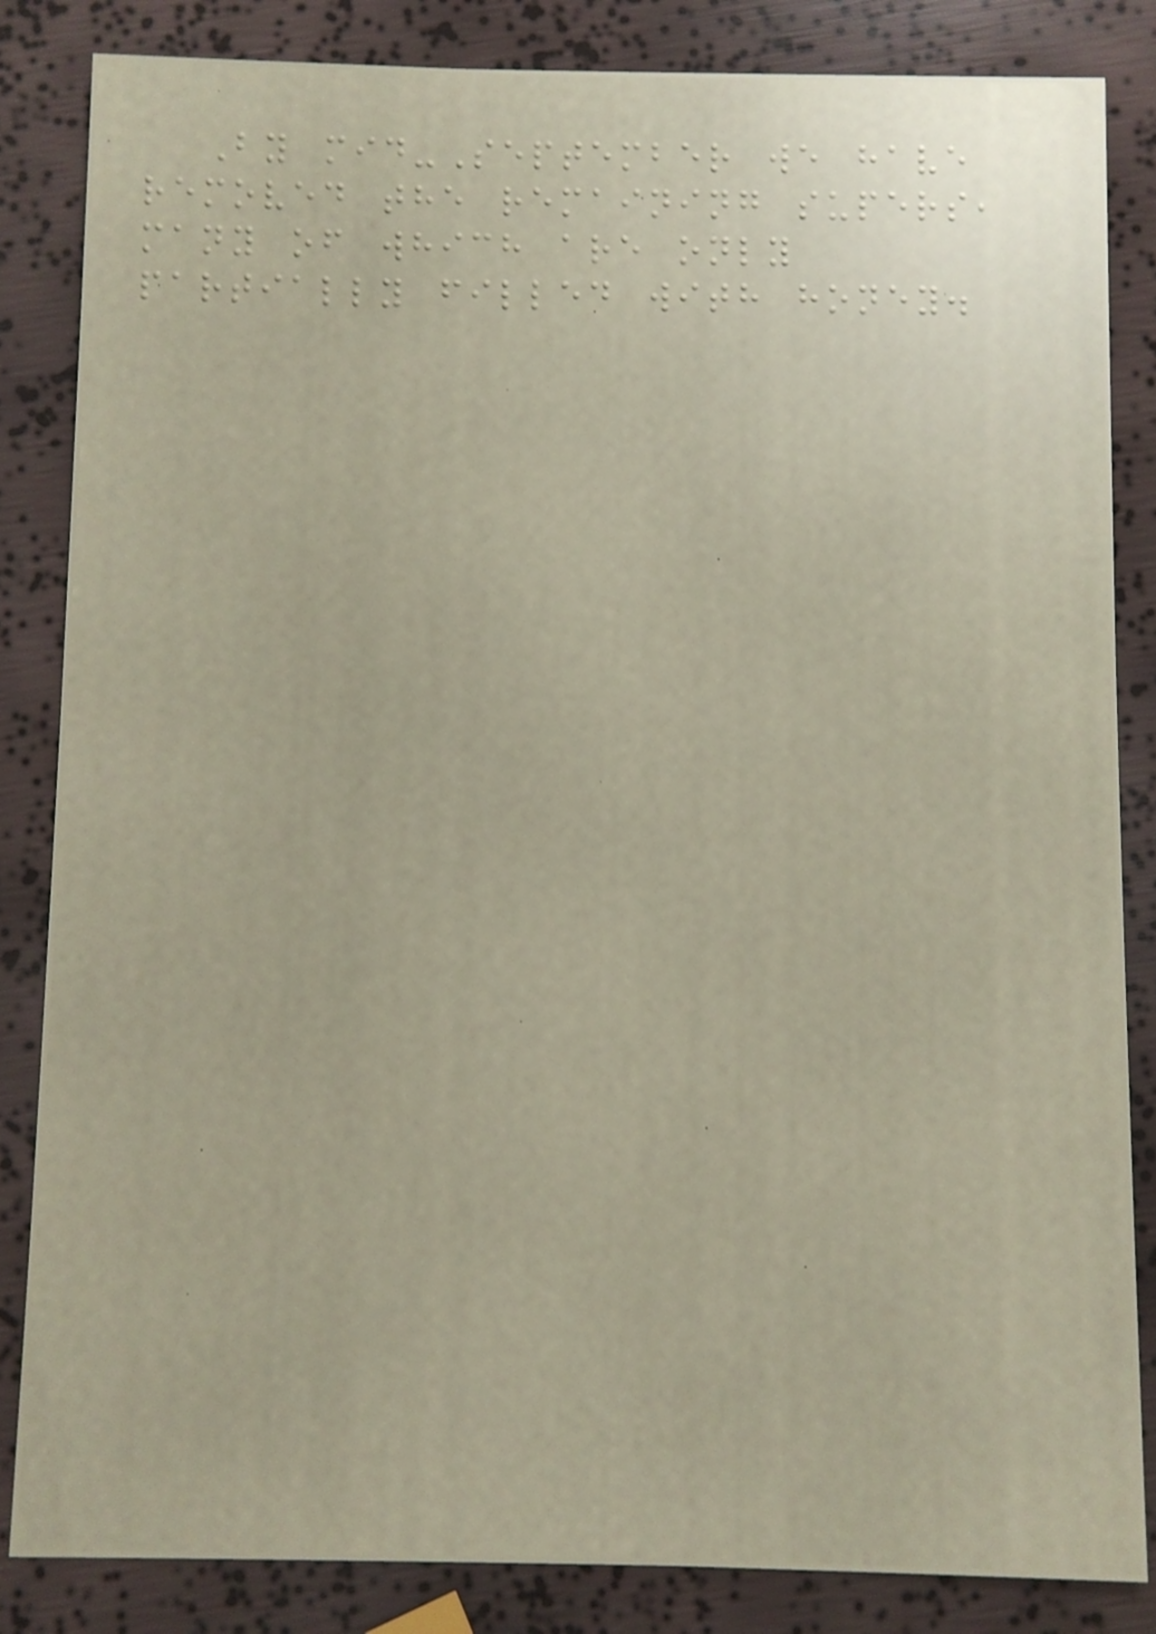By mid-September we have
removed the remaining supers,
many of which are only
partially filled with honey.
